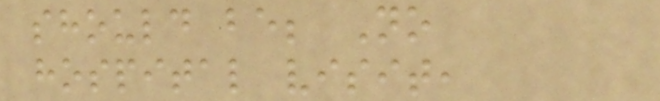should be; No
hospital visit,
